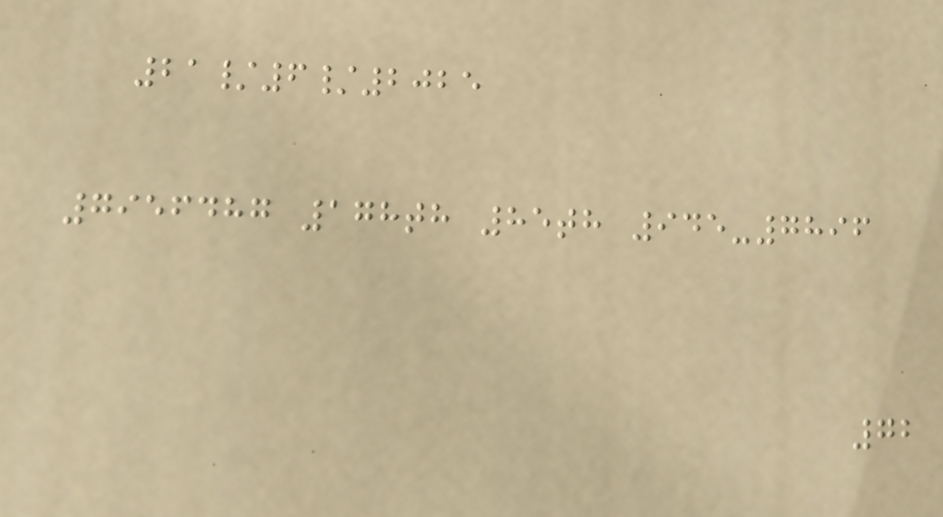21/6/2025
7956487 178th 85th 945-7896
72
